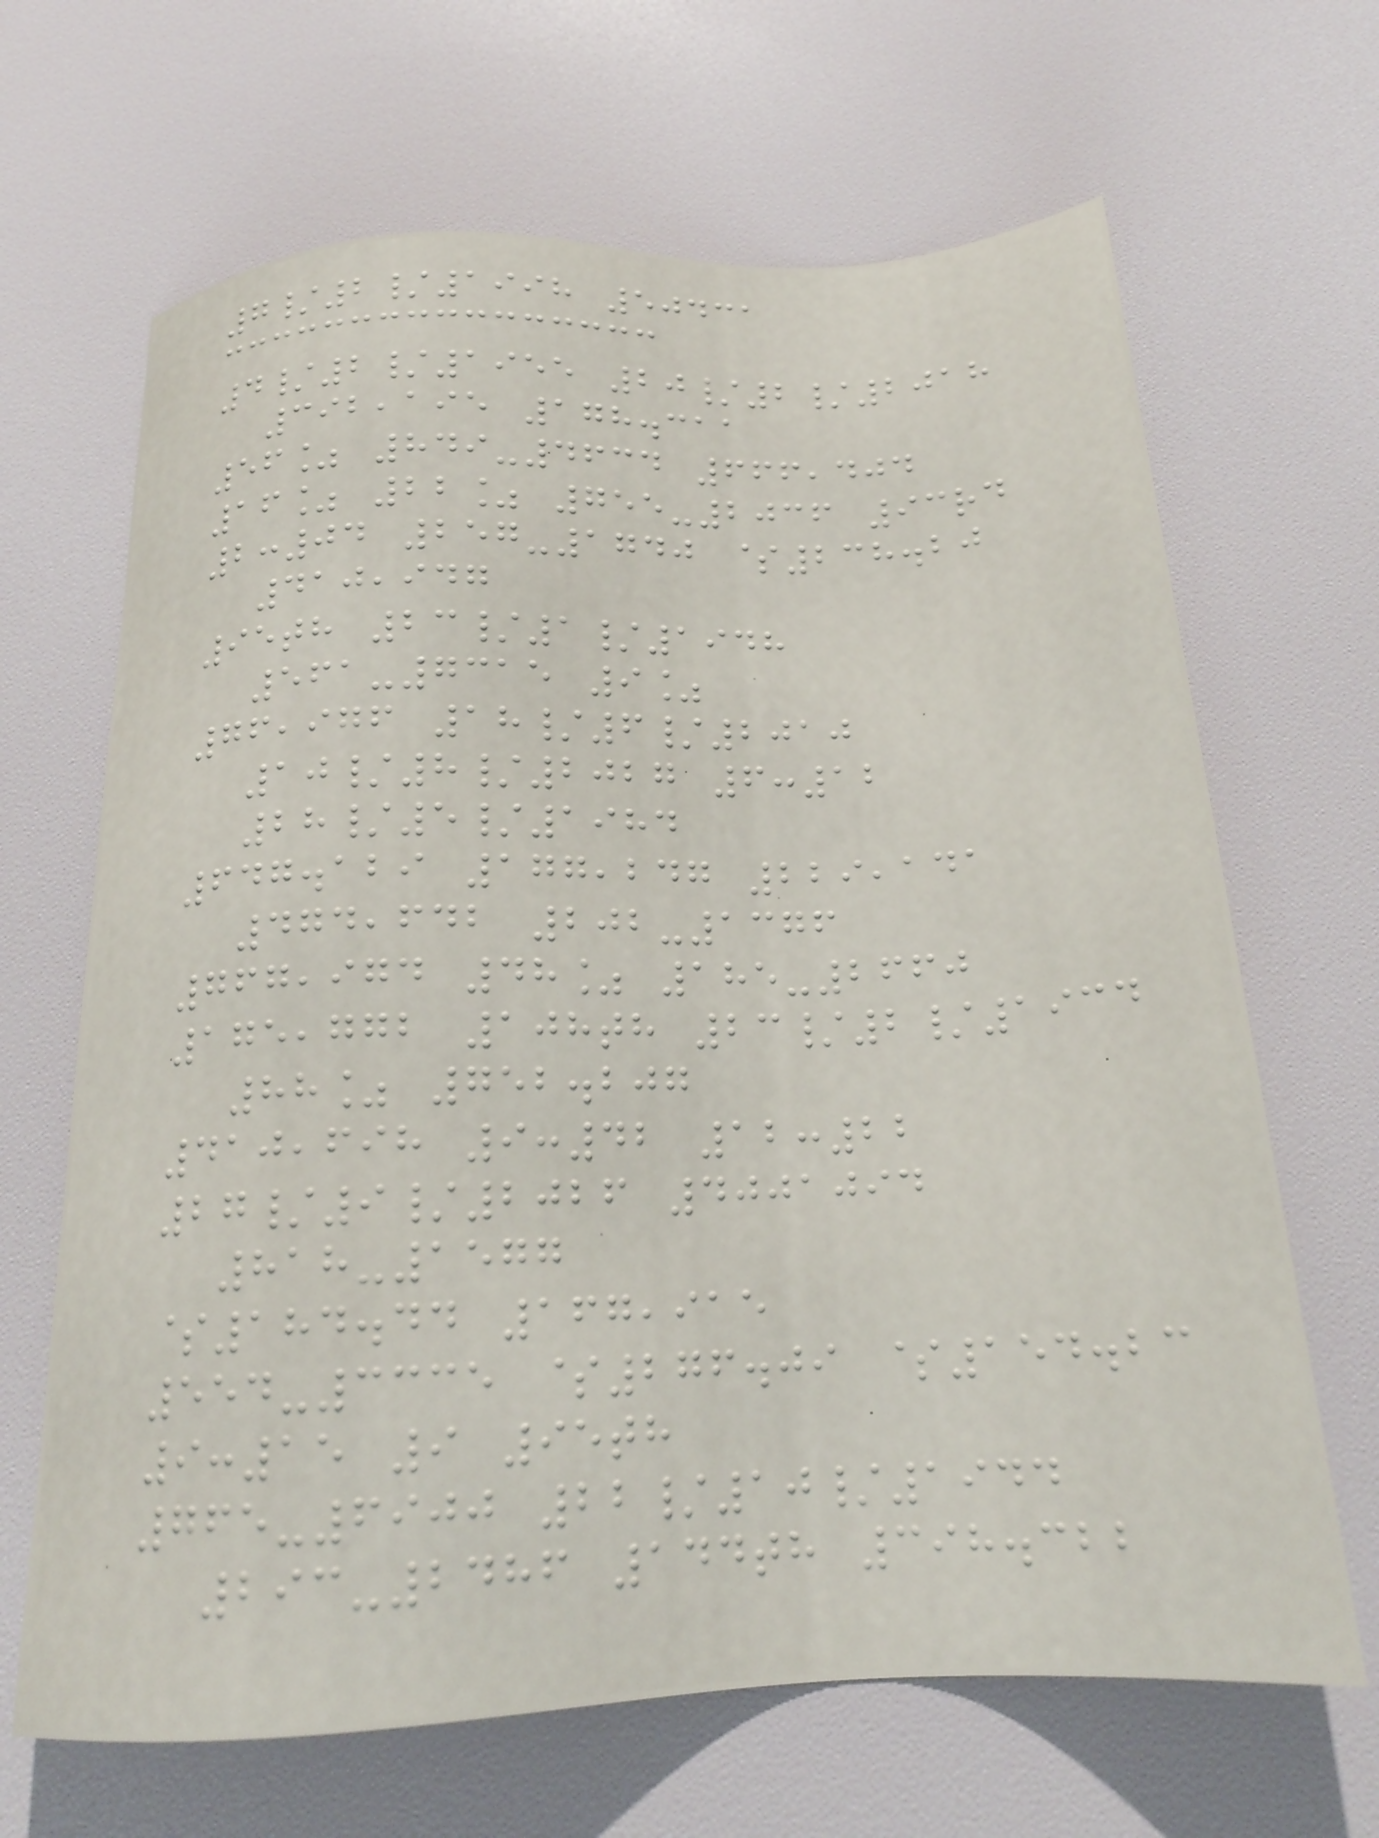7/2/1998 50431
4/2/1955 20/2/2018
392,195 178.311
56% 849-4634 666,404
16% 22% 755-2036 93rd
2:04 257-1740 $238.20
410,947
95th 23/1/1948
561-7315 9%
76,976 18/6/2010
10/8/2027 6:12
28/5/1984
647.129 177,247 229,141
474,642 202-1376
767,974 48% 185-2660
175,772 108th 23/2/1934
88% 752.207
410,698 9:42 12:22
27/9/2026 4001094
818-1577
$184.44 167,915
554-3335 $276.09 $154.23
9:15 9 95th
765-6900 22/10/1944
293-2486 144th 398.322
